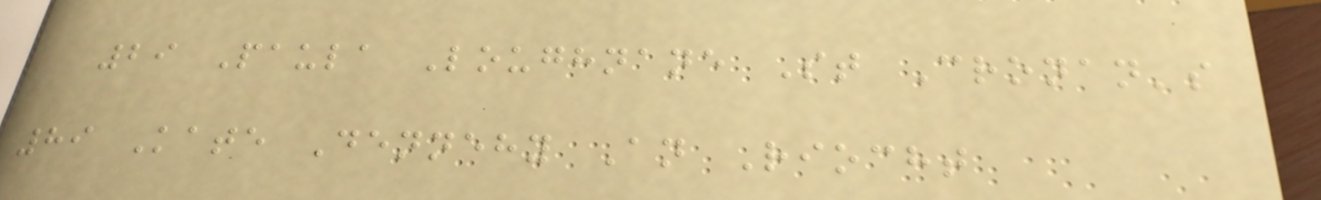29 Paula Loughnane St Cronan's
89 Kate Dennehy An Riocht
